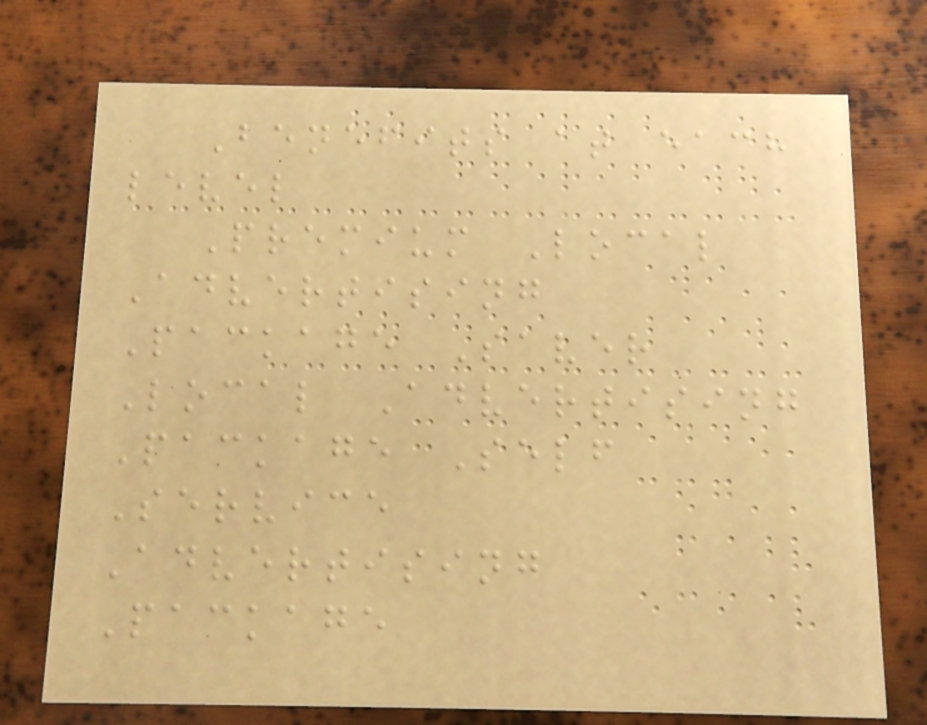Benefits at each
level
Premium Local
Advertising
Package Saver
Local Advertising
Package Self
Service
Advertising
Package
